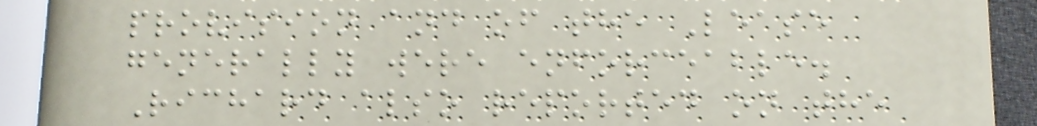provision and of the Lease
generally were enforceable.
Richard also reported on the
